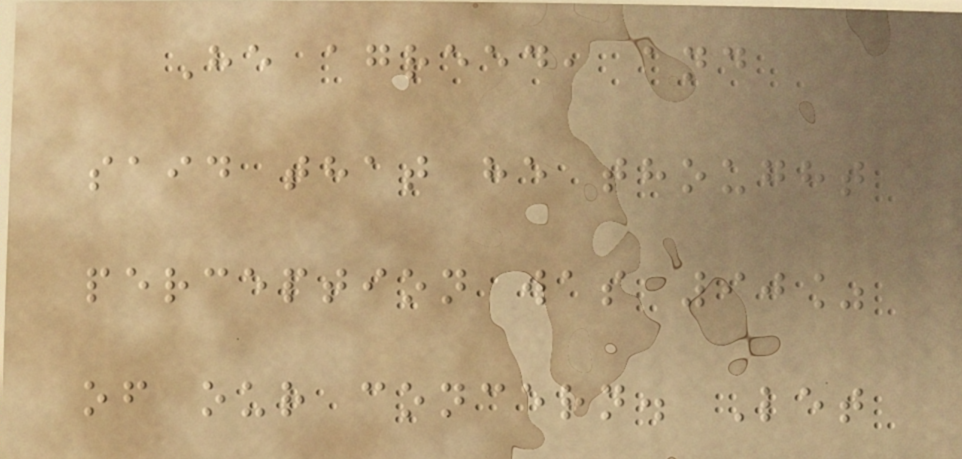He agreed, and
said that he thought
perception was 90%
of our concern. Let
